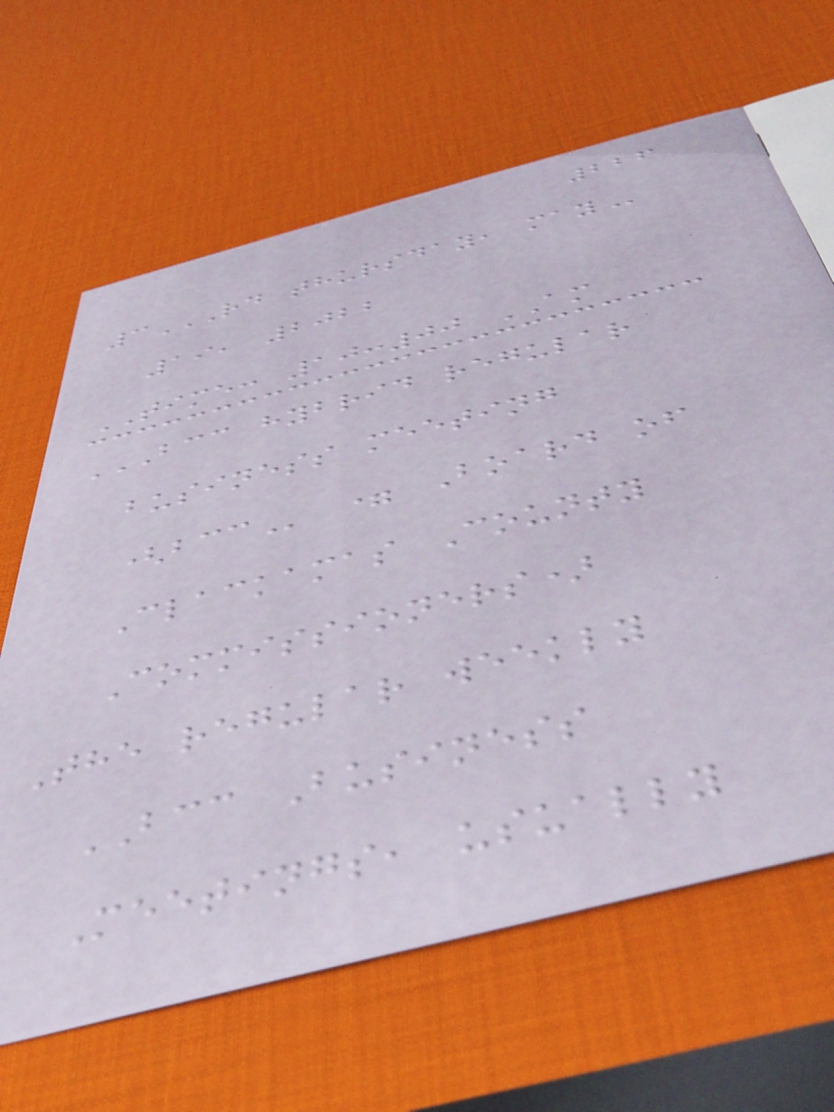226
3RD THURSDAY, MAY
19, 2022
TIME: 10:00 AM
BCC HYBRID REGULAR
BUSINESS MEETING
(BCC = Board of
Clackamas County
Commissioners)
The regular weekly
BCC Business
Meetings, usually
